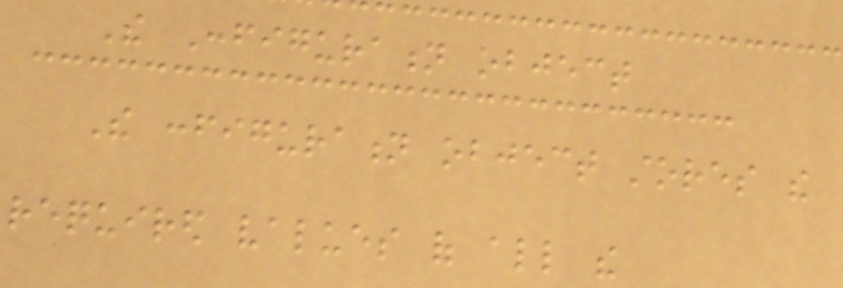The Configuration object
The configuration object stores the
required values of all the
